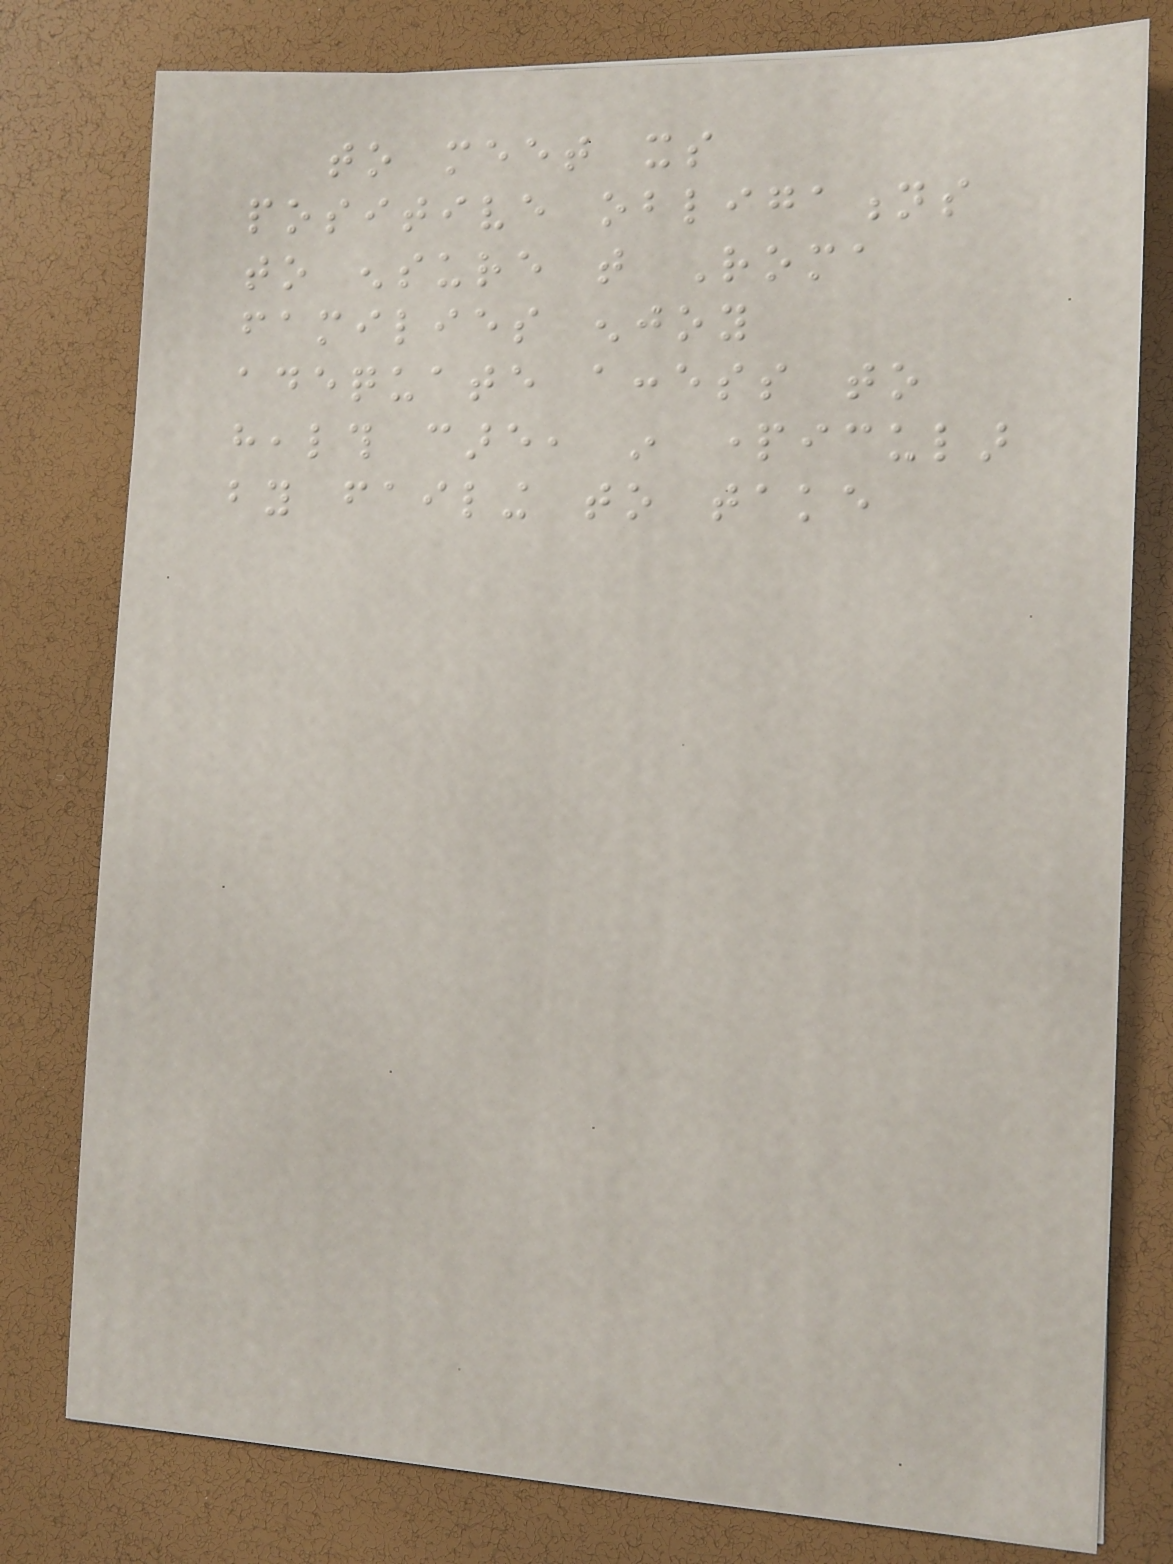to meet its
positive obligations
to ensure that Roma
families enjoy
adequate access to
health care, in particular
by failing to take
